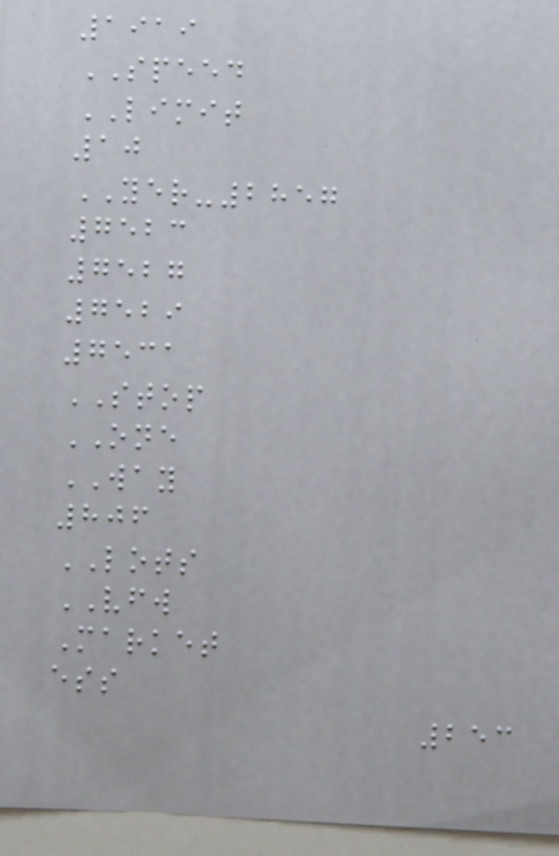1919
SPEED
LIMIT
10
YER-2857
7523
7527
7529
7531
STOP
ONE
WAY
806
LOTS
VFW
Market
ess
253
